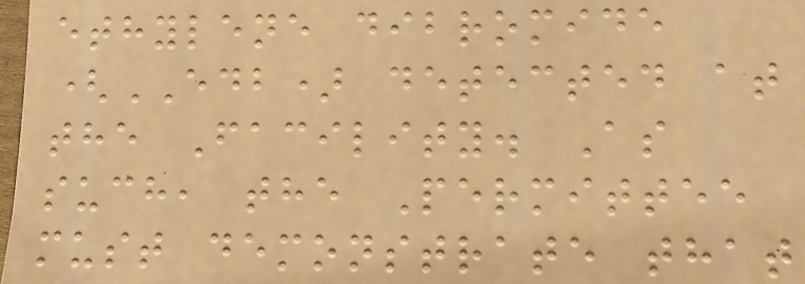ethylene dibromide
(EDB) detected at
the Facility. As
such, the Permittee
must demonstrate that
